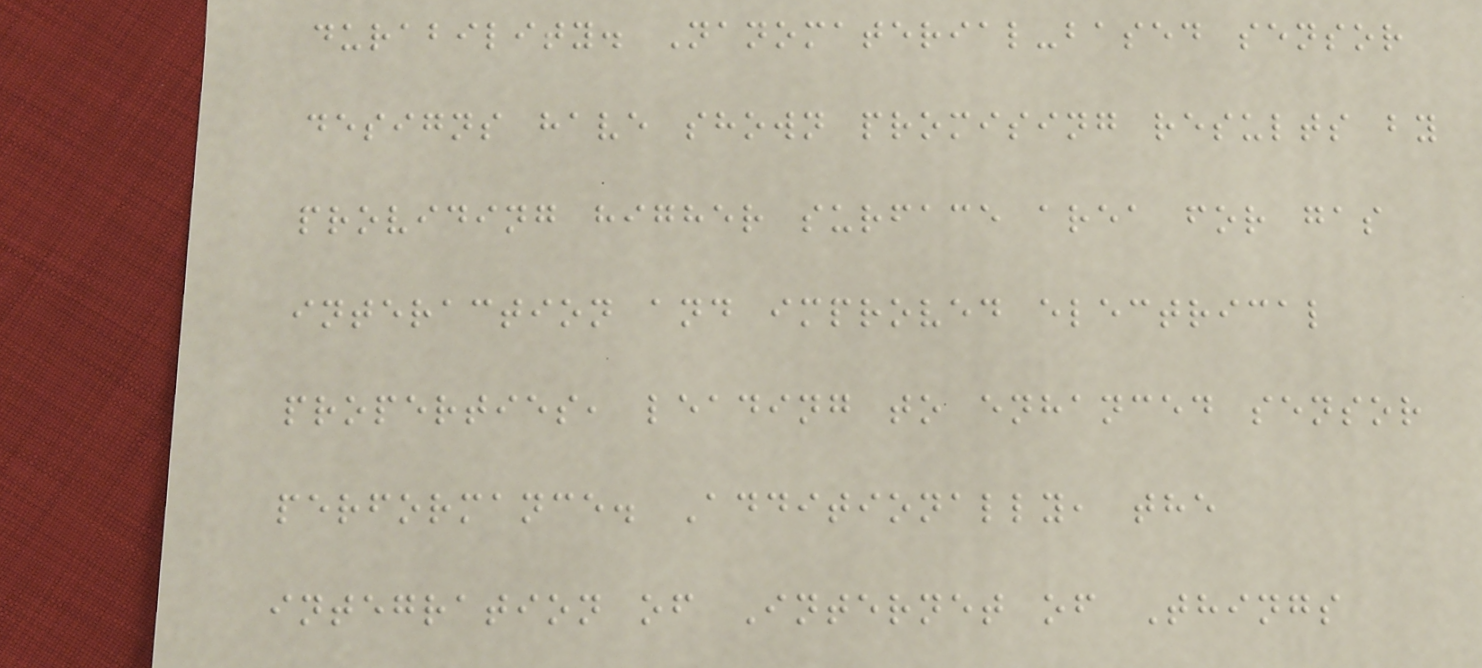durability. Nanomaterial-based sensor
designs have shown promising results by
providing higher surface area for gas
interaction and improved electrical
properties, leading to enhanced sensor
performance. Additionally, the
integration of Internet of Things
